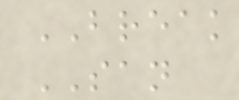BREAK
SAN
